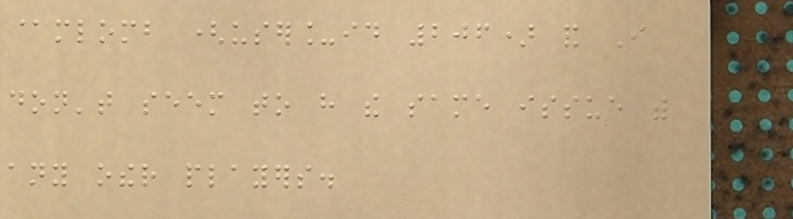@mlomb (user_id 206) and I
don't seem to have the same issue with
any other players.
